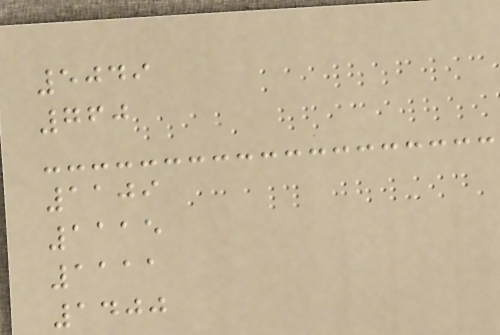5049
760
1109
1115
1111
1400
